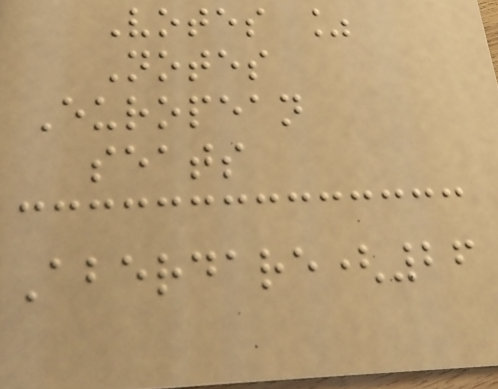Votes %
Notes
European
seats
Aberdare(26
